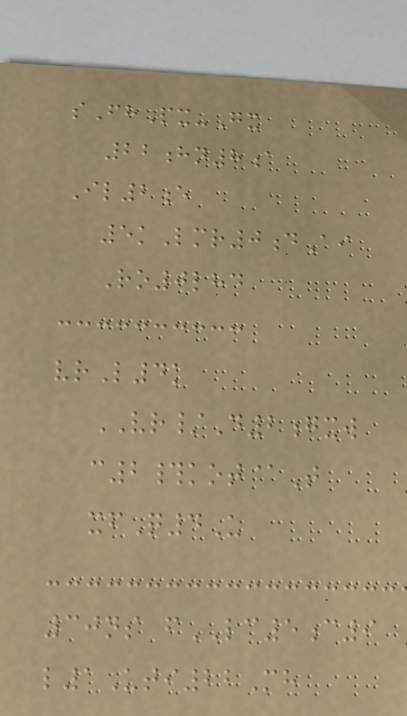sFhPx-Gx
22hn8a
Il2e
5kLmr0dAi
Ro0lhd
vrL4k
VR/D2gxw
c2#kot@T
xfQ4U
30ns fLC5c9
l1Uti22Mh
